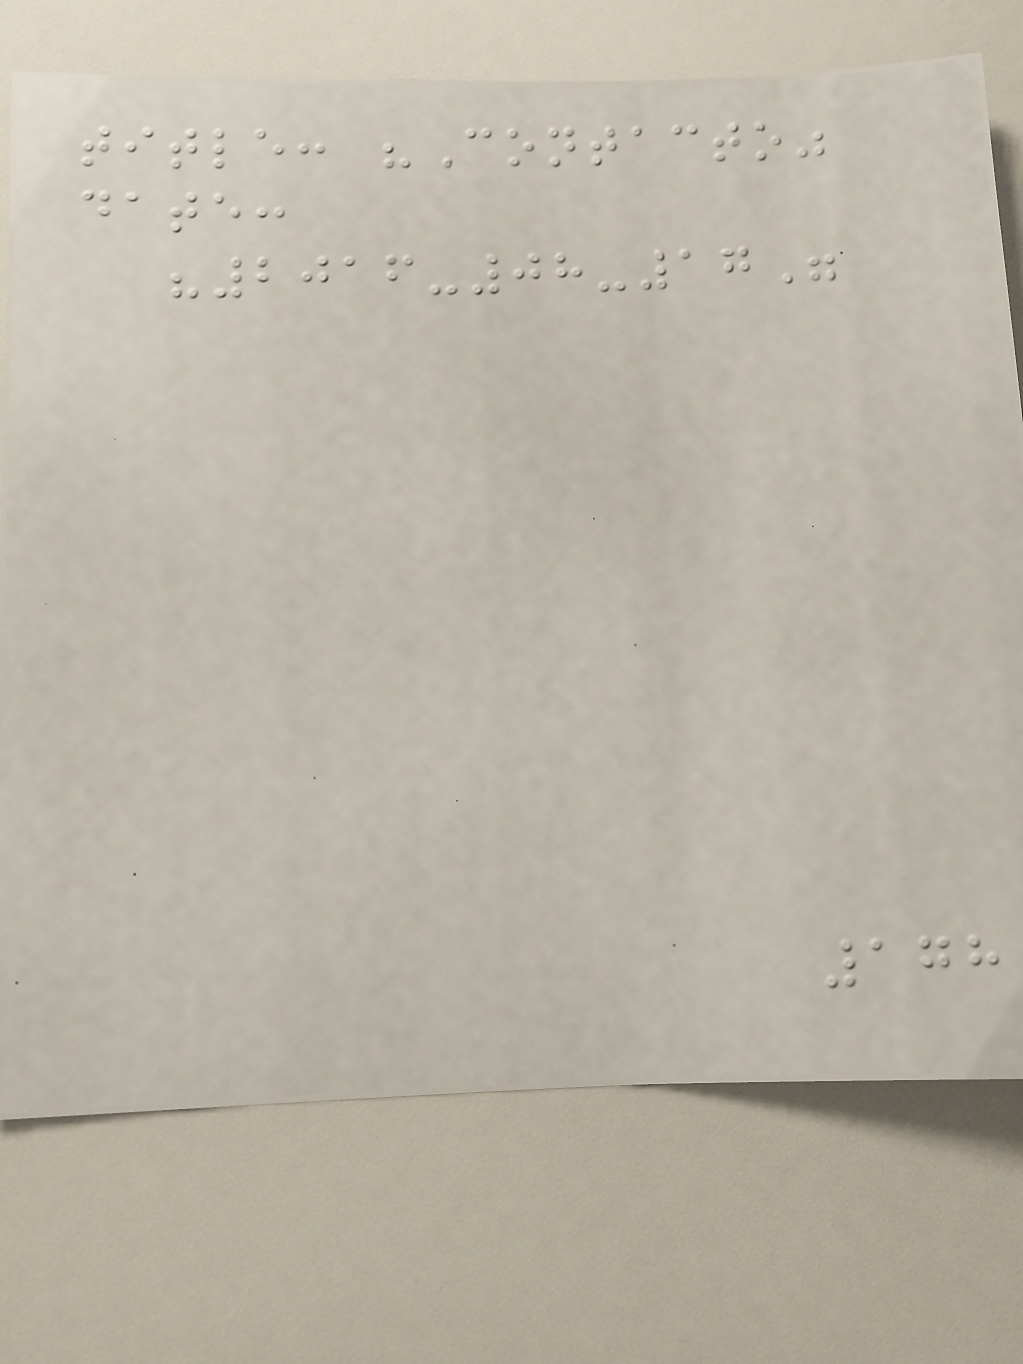title: "Contacto"
date:
"2016-08-17"
178
